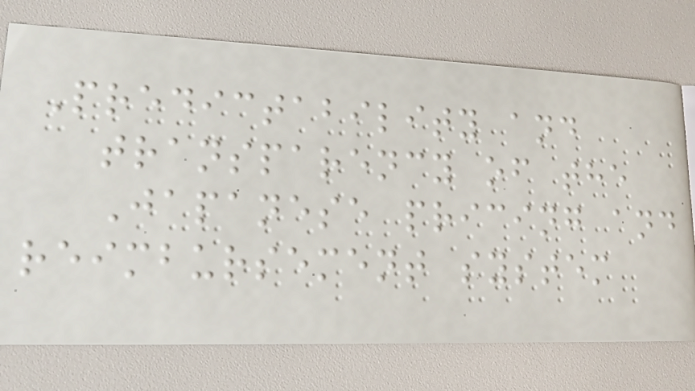Predictability and
transparency of the
Japanese pricing and
reimbursement system
